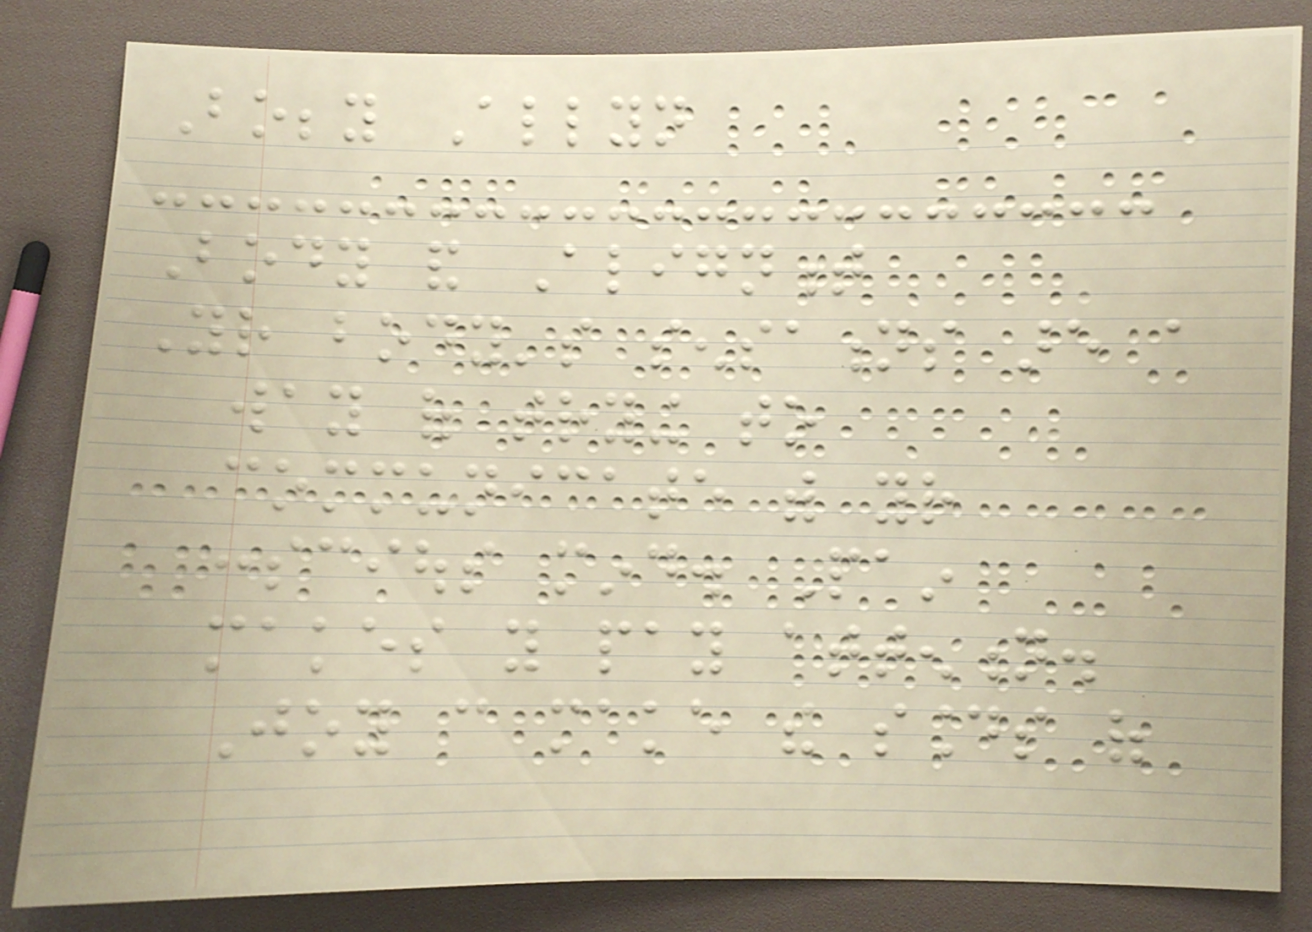Bobby Allyn
Body and Alignment
Your body's sensations are a
way of trying to
communicate with your
conscious mind. Pain
makes you pay attention.
Joy can make the sounds of
